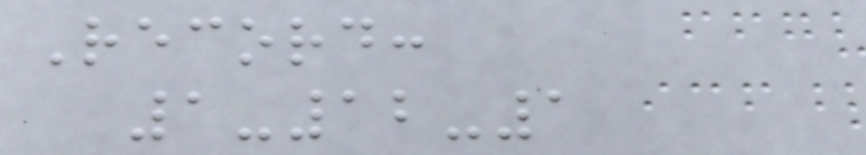Record:
1-12-1
